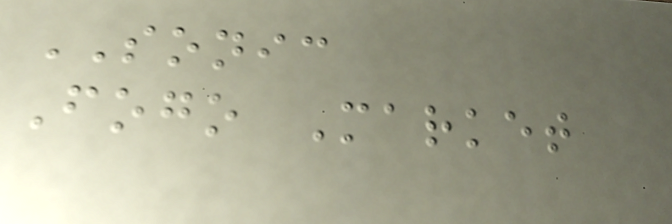SONIC
Fogo Market
